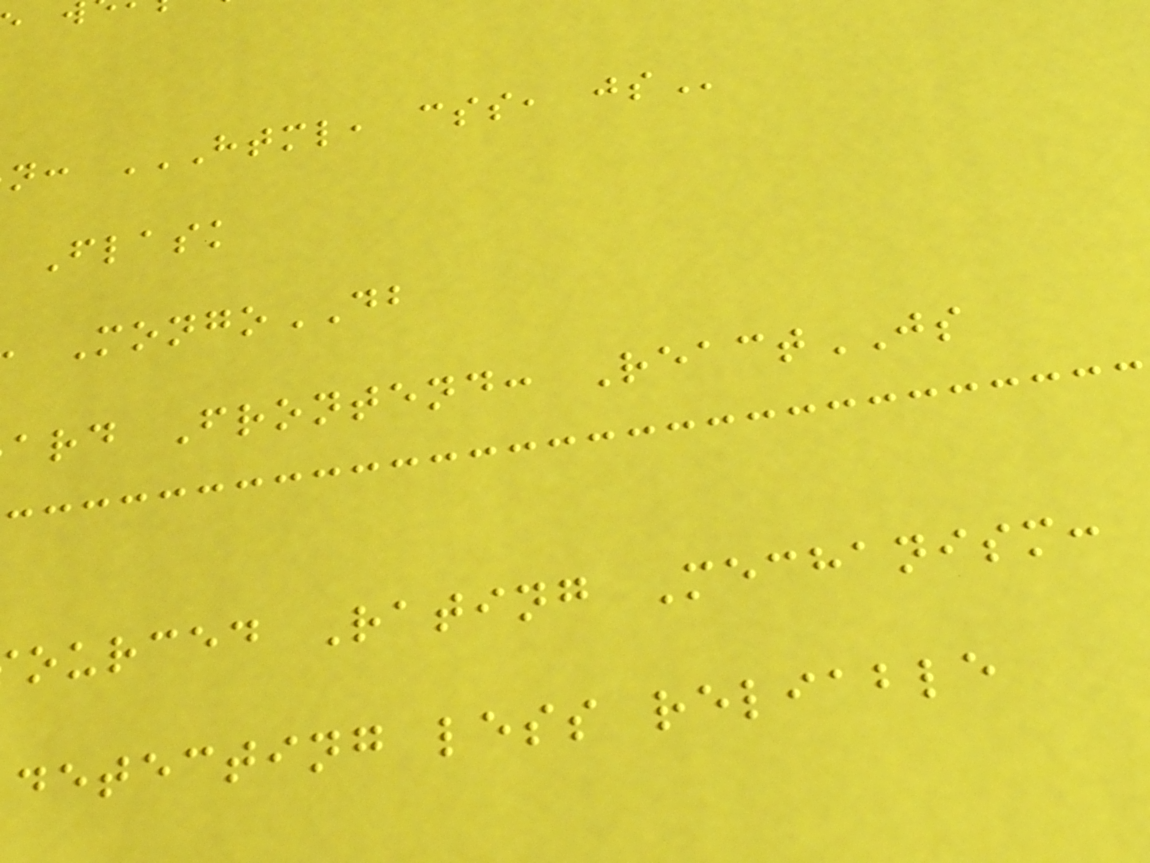n: HTML, CSS, JS
Flask
MongoDB
ard Frontend: ReactJS
ourced Rating Mechanism:
detecting less reliable
